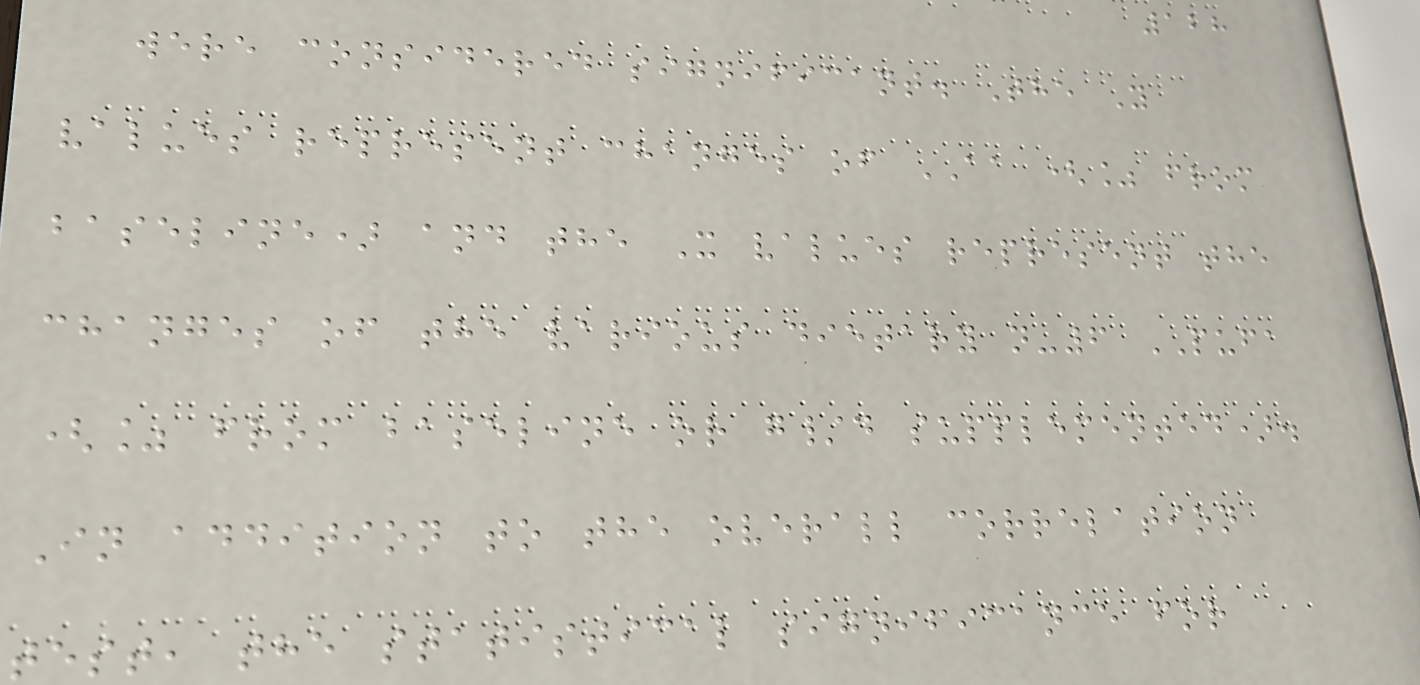128
were considered significant. The Y
values represent changes of AA (% from
baseline) and the X values represent the
changes of the various dietary n-6 PUFA
(% from baseline or g/d supplemented).
In addition to the overall correlation
test, the statistical significance for
